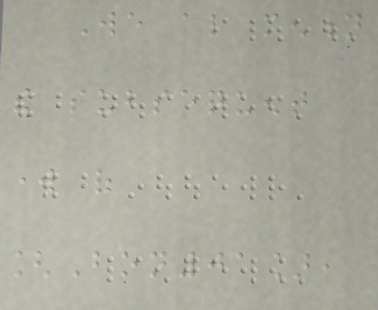We also mention
the subsequent
work of
[Bon01],
